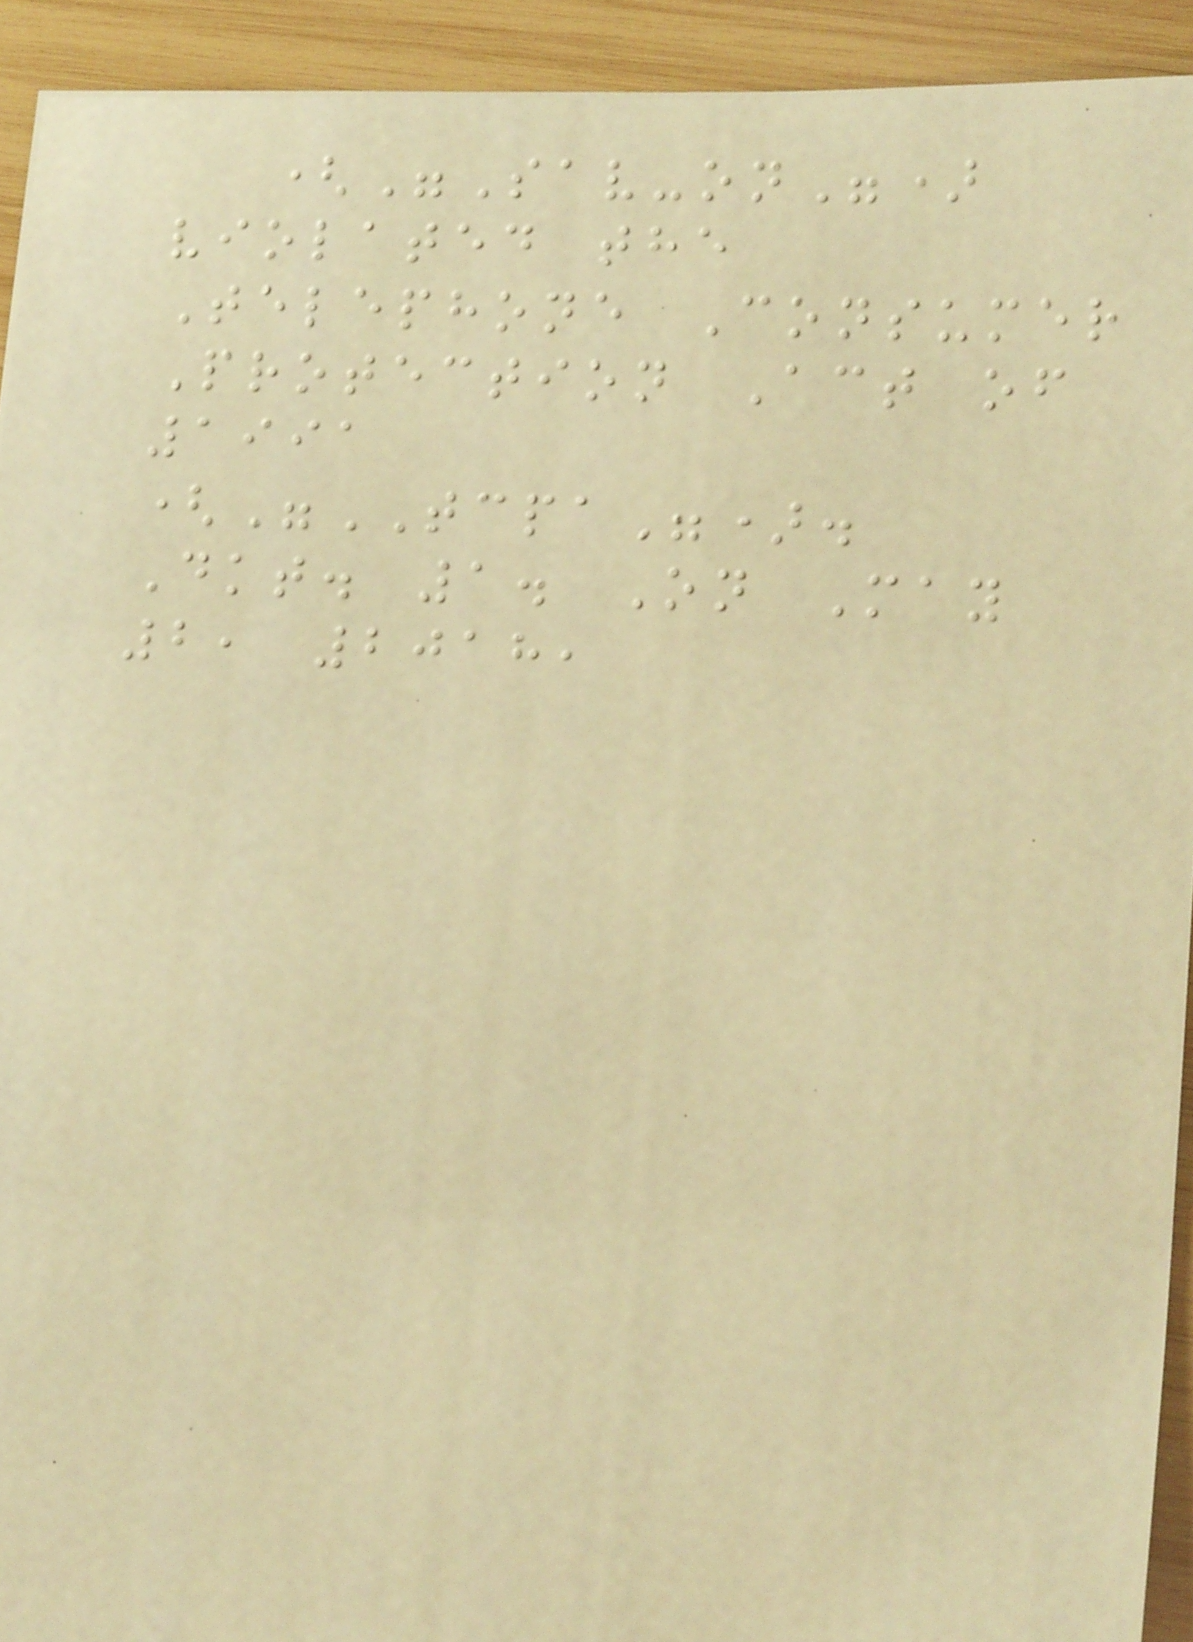("Sav-on")
violated the
Telephone Consumer
Protection Act of
1991
("TCPA").
Dkt. 1. On May
2, 2018,
